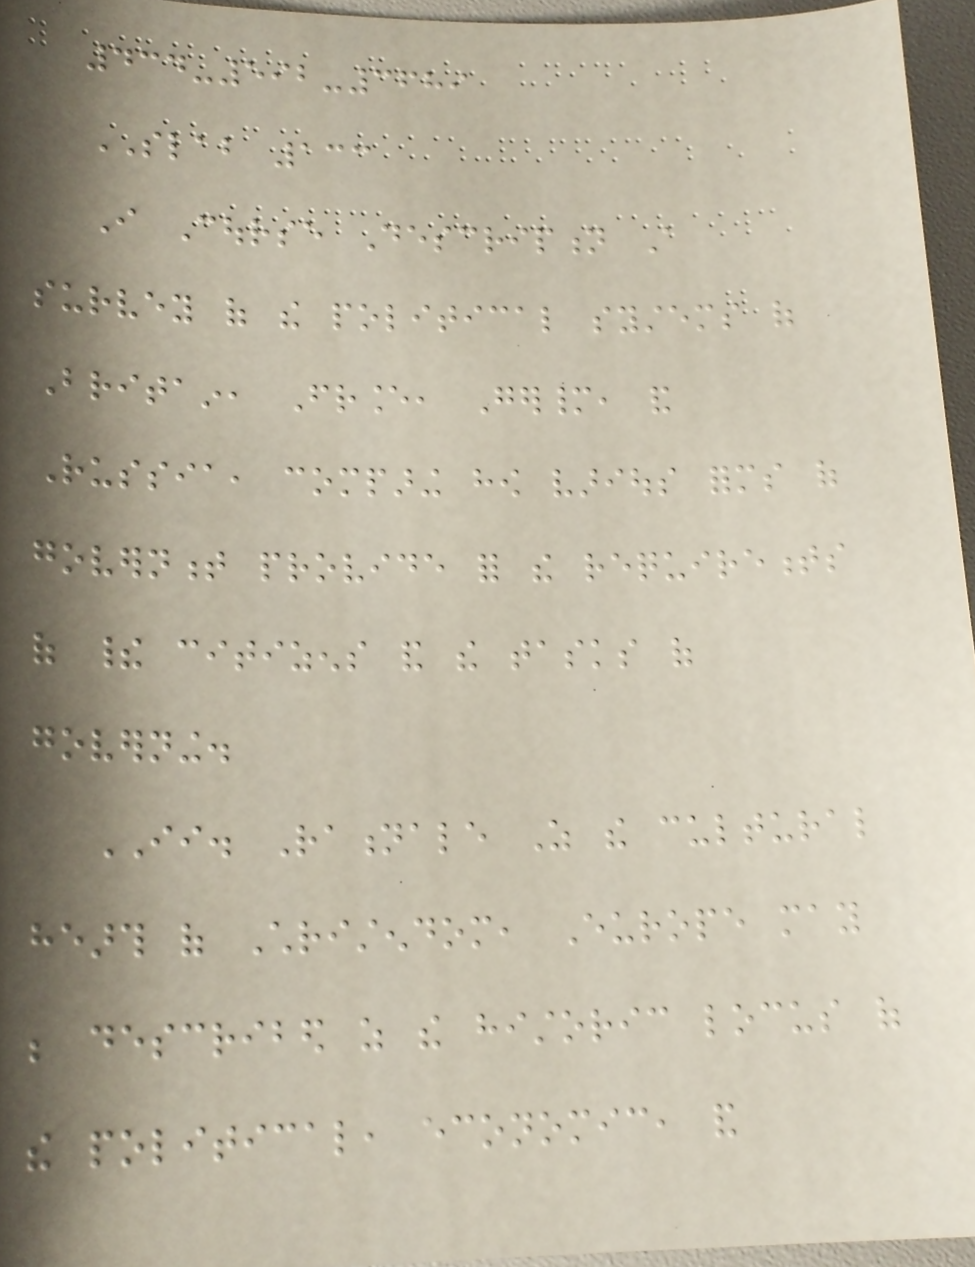434-592-3689
SLAB 133
I Course Description A
survey of the political systems of
Britain, France, Germany, and
Russia, comparing how various forms of
government provide for the requirements
of their citizens and the tasks of
governing.
II. Rationale As the cultural
hearth of Christendom, Europe may
be described as the historic locus of
the political, economic, and
